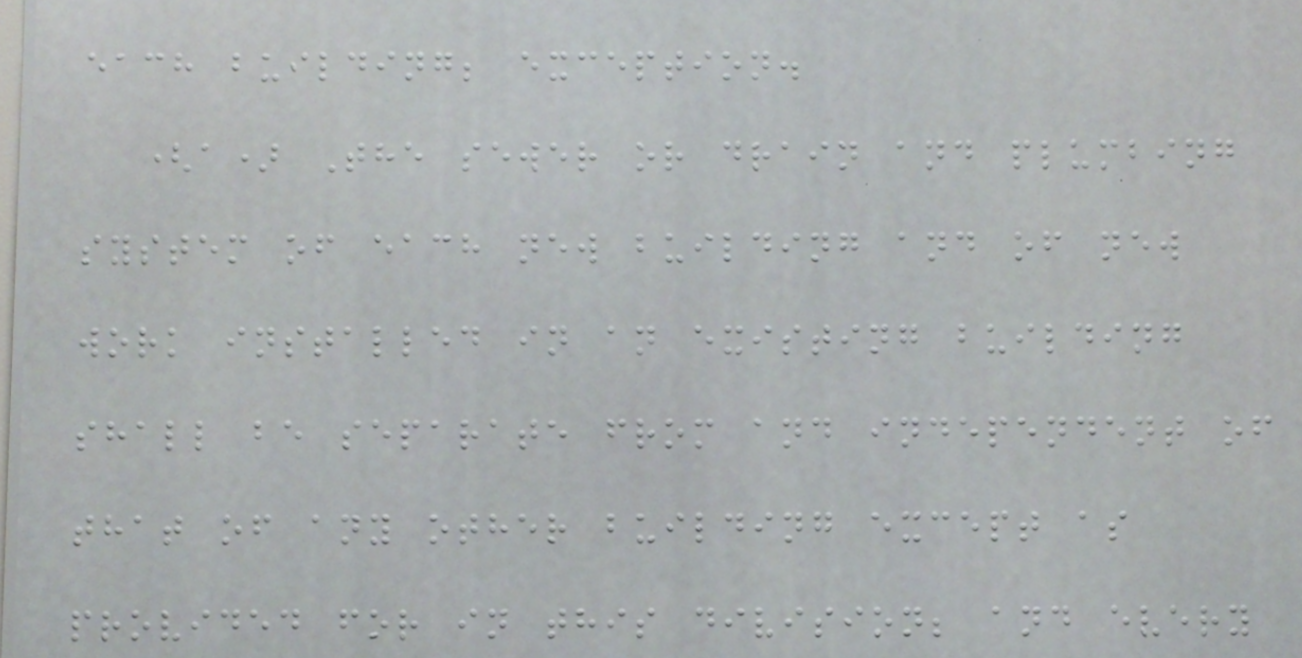each building; exception.
(a) The sewer or drain and plumbing
system of each new building and of new
work installed in an existing building
shall be separate from and independent of
that of any other building except as
provided for in this division; and every
